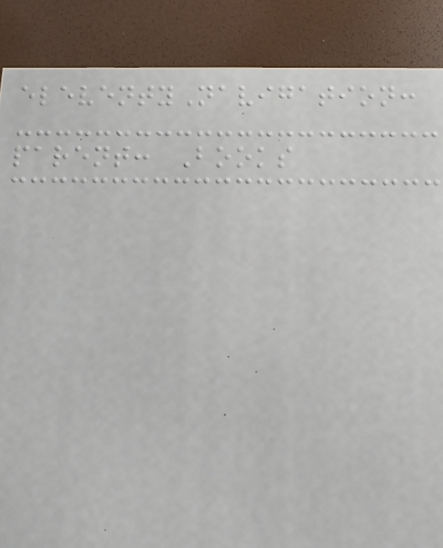eleventyNavigation:
parent: Books
